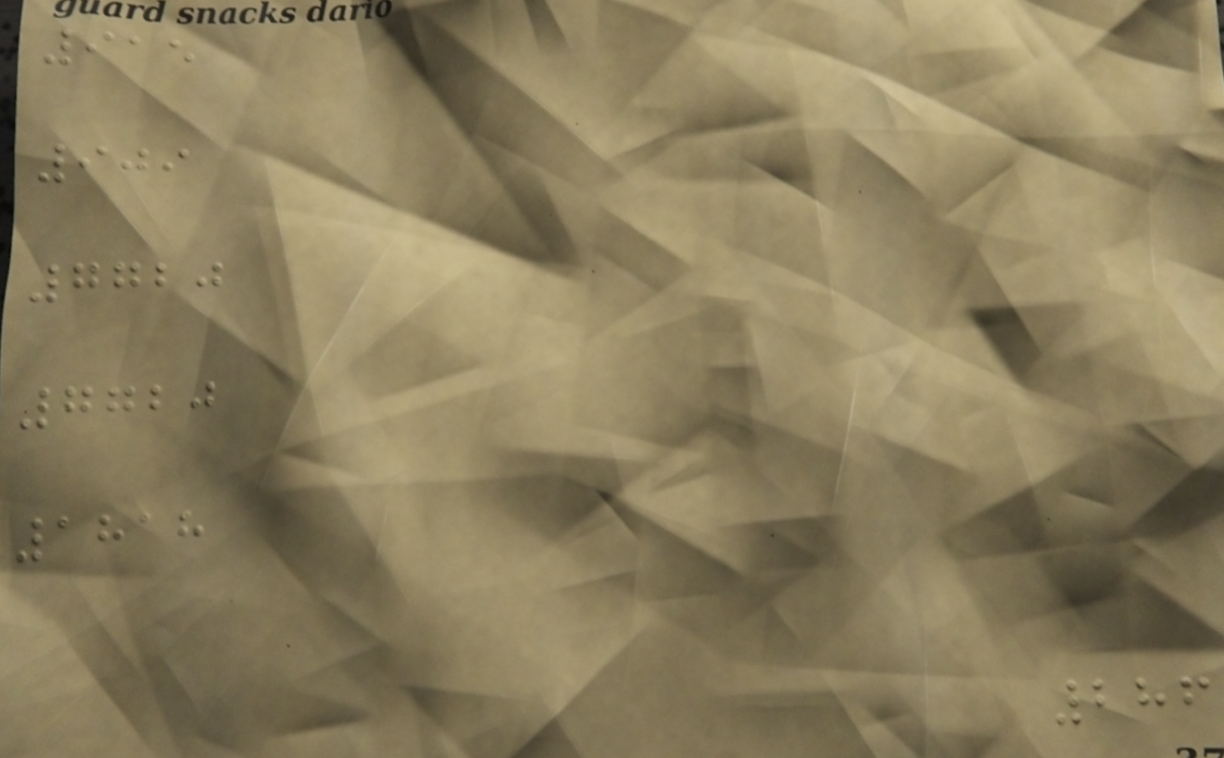915
909
7720
7720
1818
286
